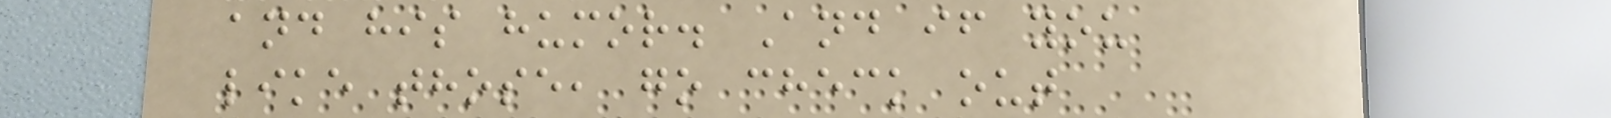and his humor. And if you
like those, go check out
